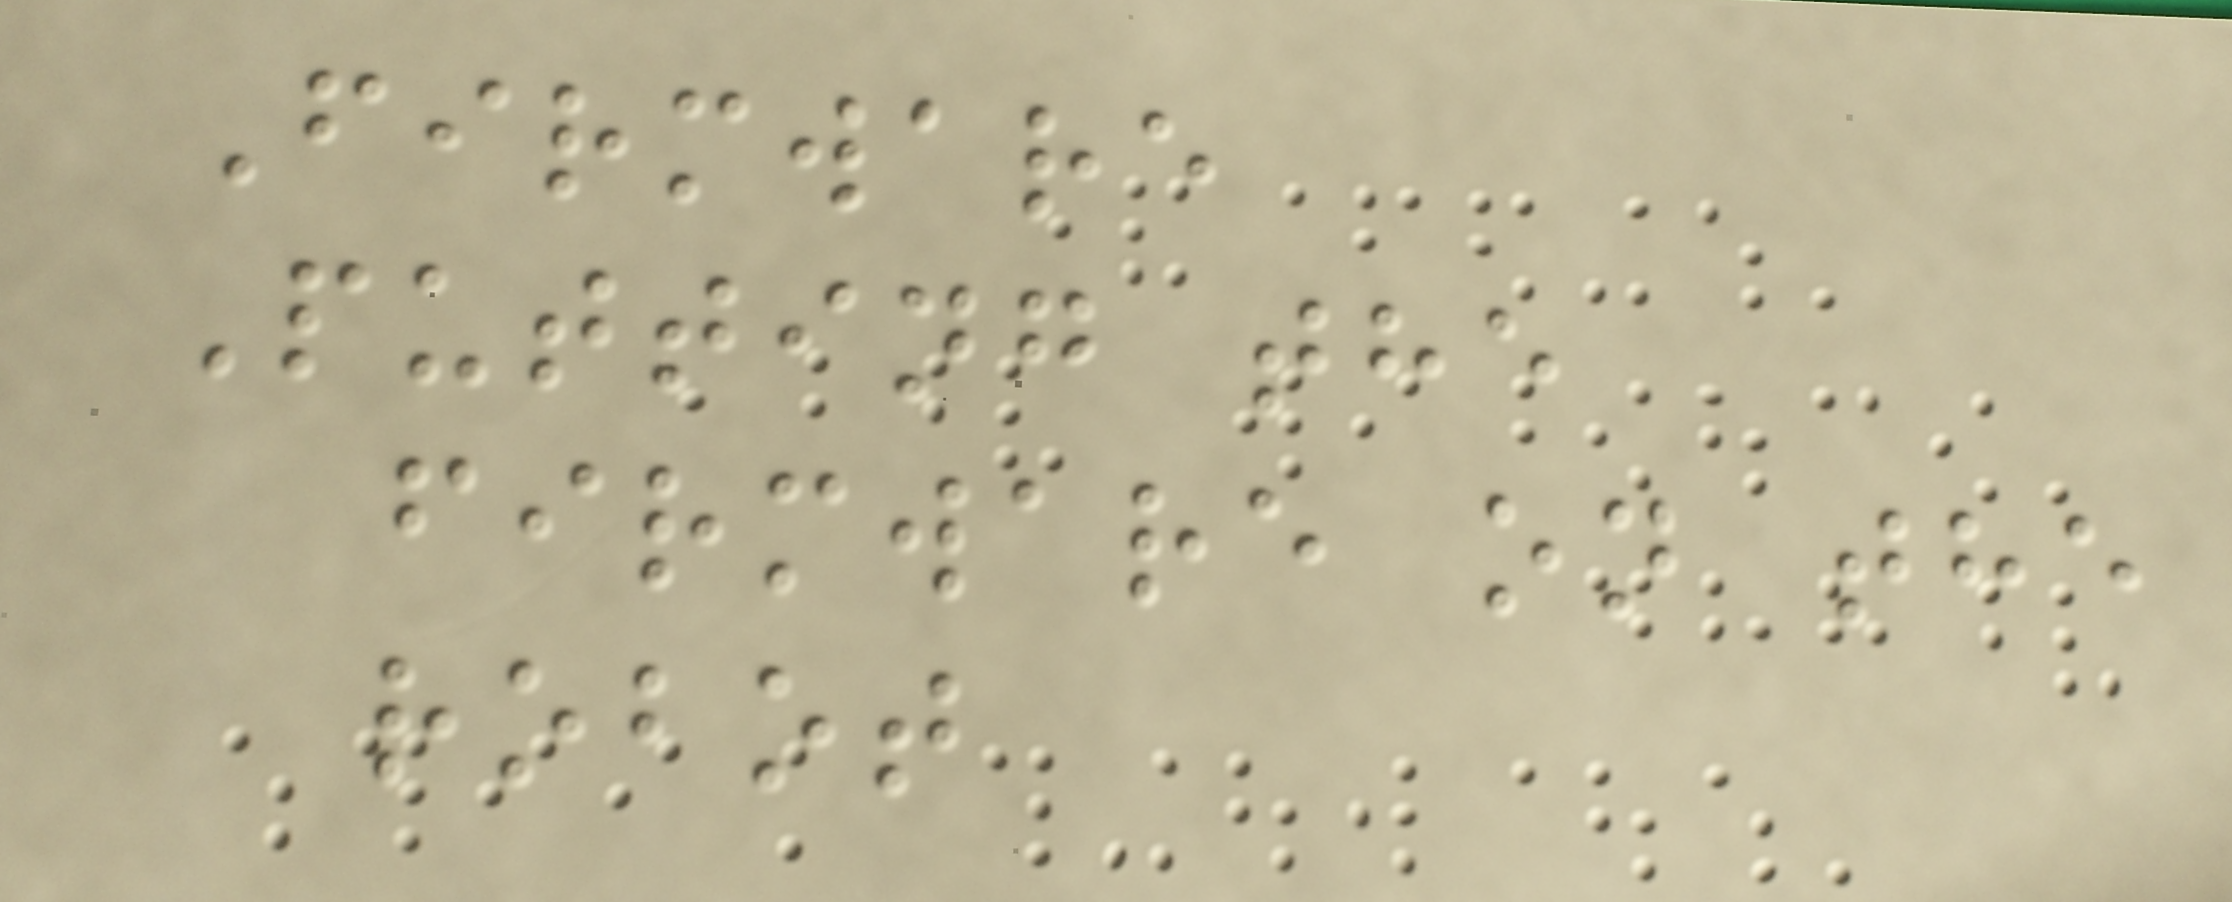Firmware
Putting the
firmware on the
robot
